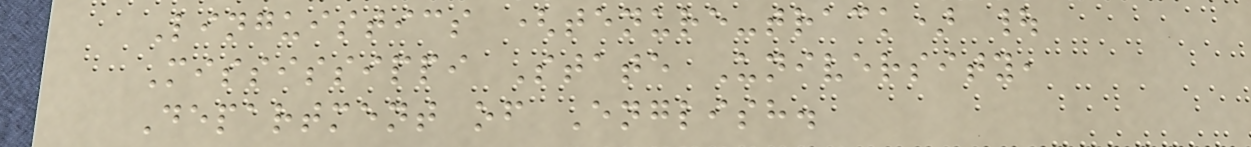Linguistics (tenure-track) |
Mississippi State University,
Department of English.
